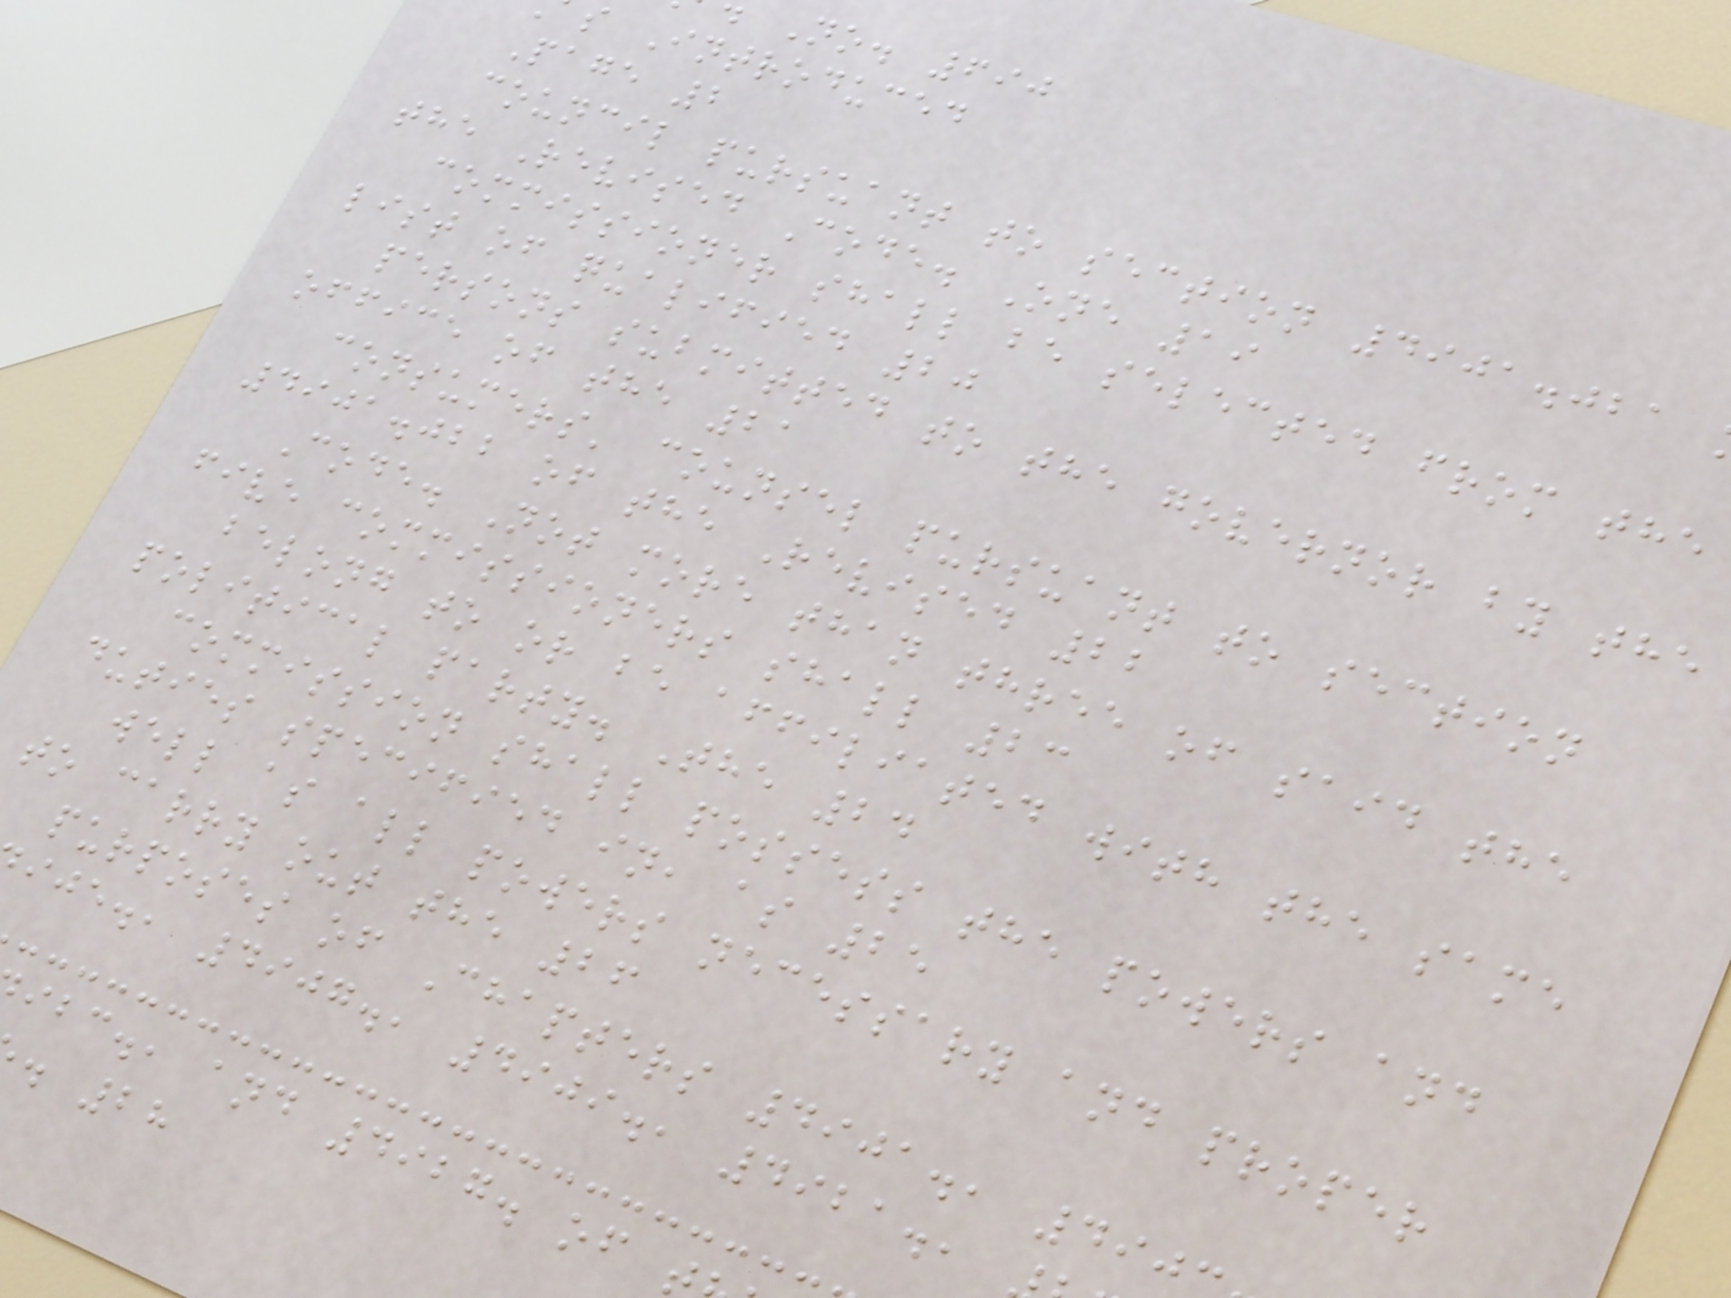No. 690
s Introduced
Page 2
council pursuant to section 4901.021
the Revised Code. One 19
commissioner shall be selected from the
list of qualified 20
persons submitted to the governor by the
office of the 21
consumers' counsel pursuant to section
4901.022 of the Revised 22
Code. Not more than three of said the
five commissioners shall 23
belong to or be affiliated with the same
political party. The 24
commission shall possess the powers and
duties specified in, as 25
well as all powers necessary and proper
to carry out the 26
purposes of Chapters 4901., 490
ije., 4907., 4909., 4921.,
ibc., and 4927. of
. 28
